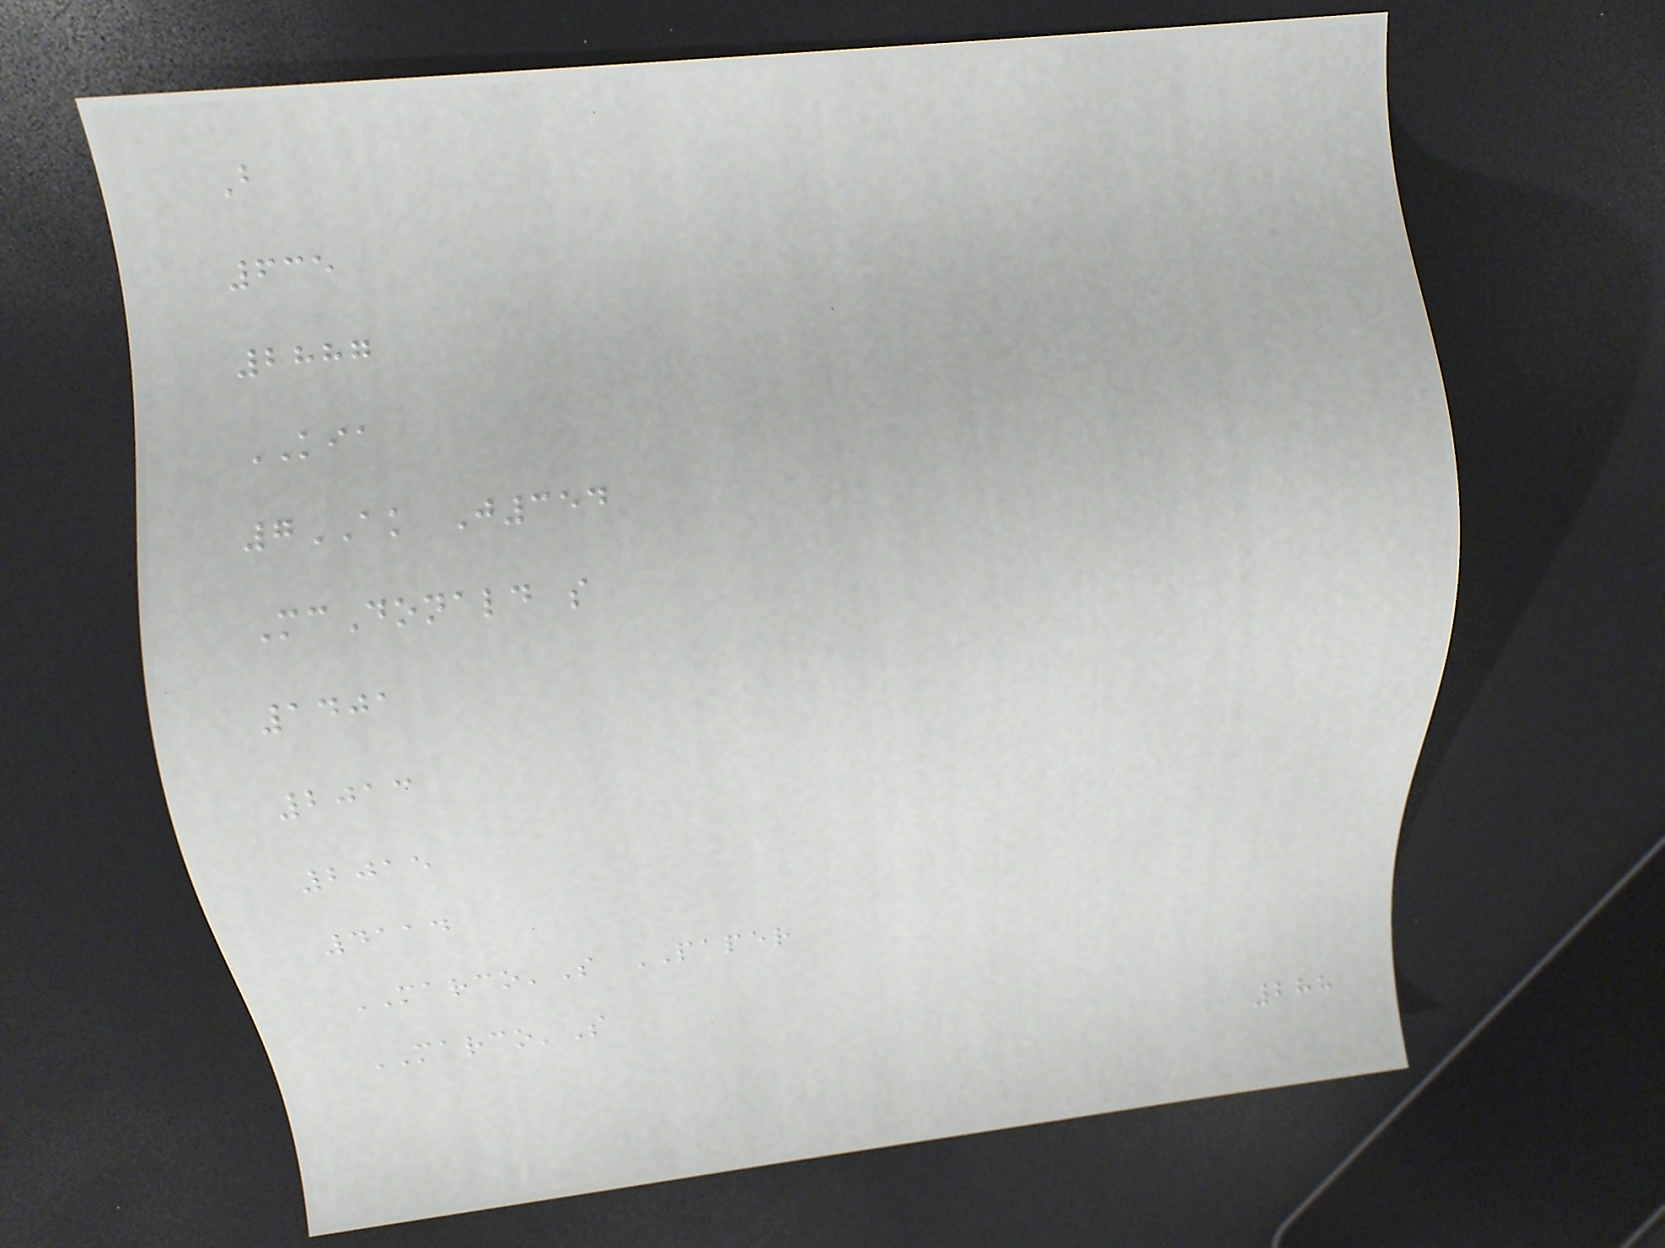B
635
2887
KIA
7AK J354
McDonald s
1401
2013
2015
4114
MARCO'S PAPER
MARCO'S
288
